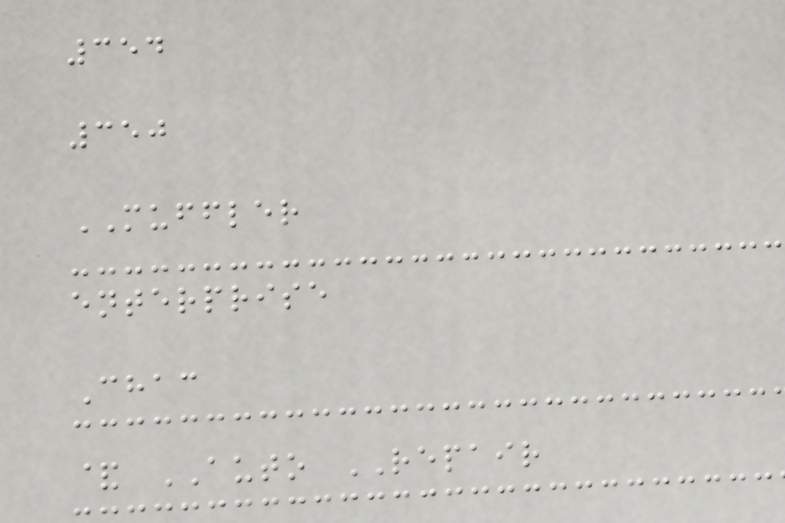354
350
MUFFLER
enterprise
Chac
& AUTO REPAIR
